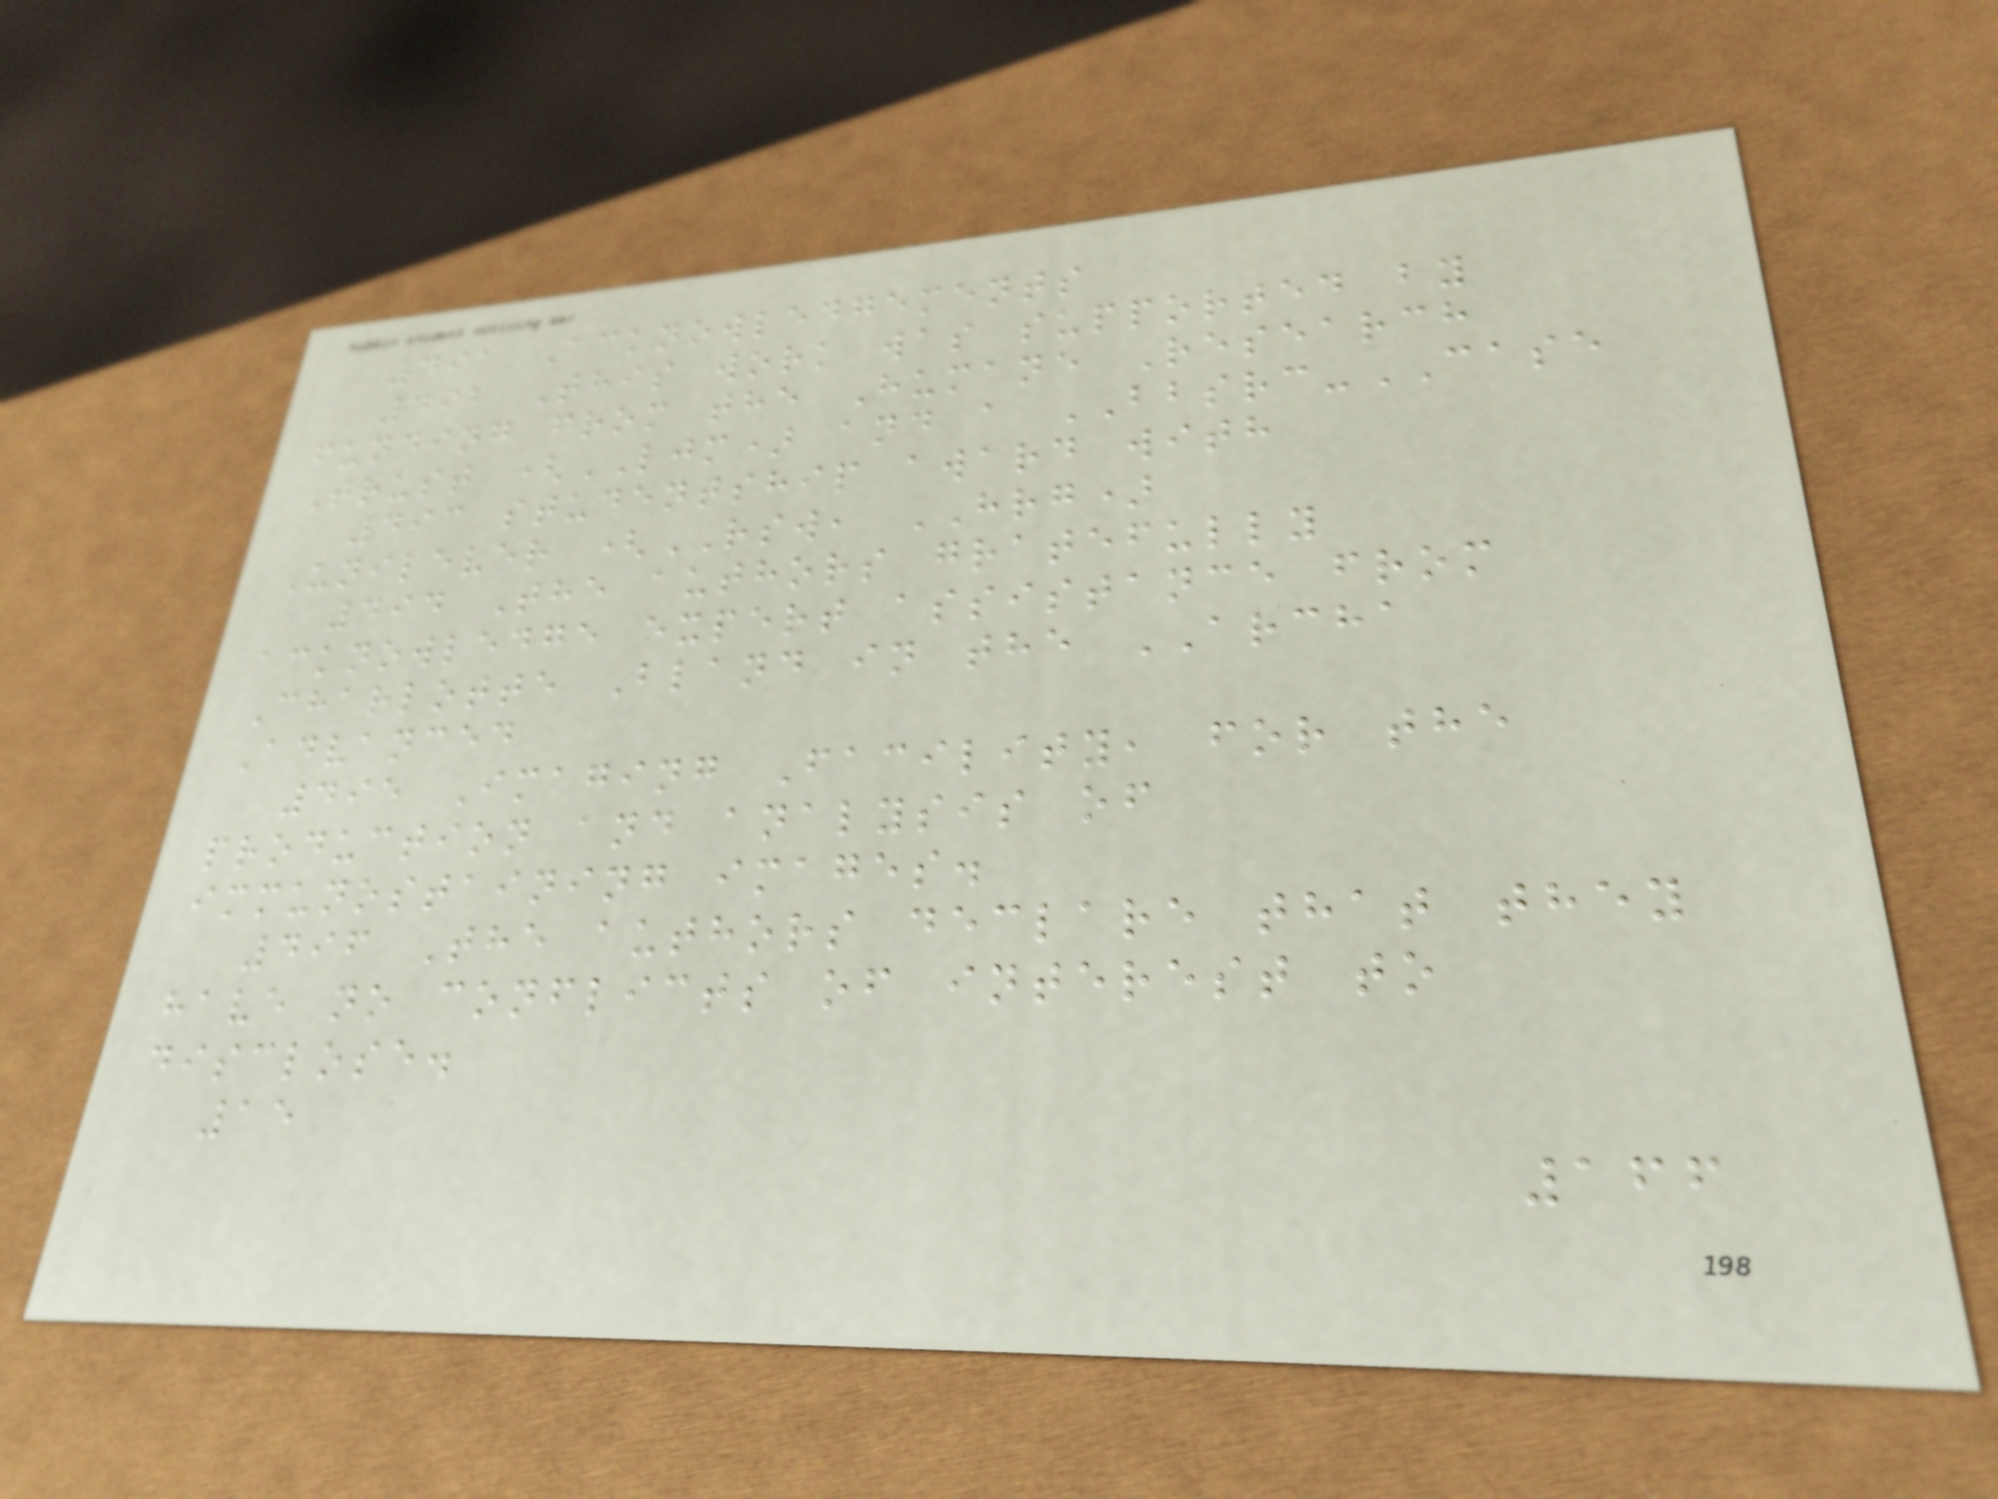491 Acknowledgements
492 This work was supported by
funding from the Humane Research
Trust (LJM) and a BBSRC-CASE
493 studentship award with
Unilever (RSW, HRG)
494 The authors gratefully
acknowledge expert assistance from
Charlotte Bland in the ARCHA
Advanced
495 Imaging Facility, for the
production and analysis of
immunostaining images.
496 The authors declare that they
have no conflicts of interest to
disclose.
15
166
